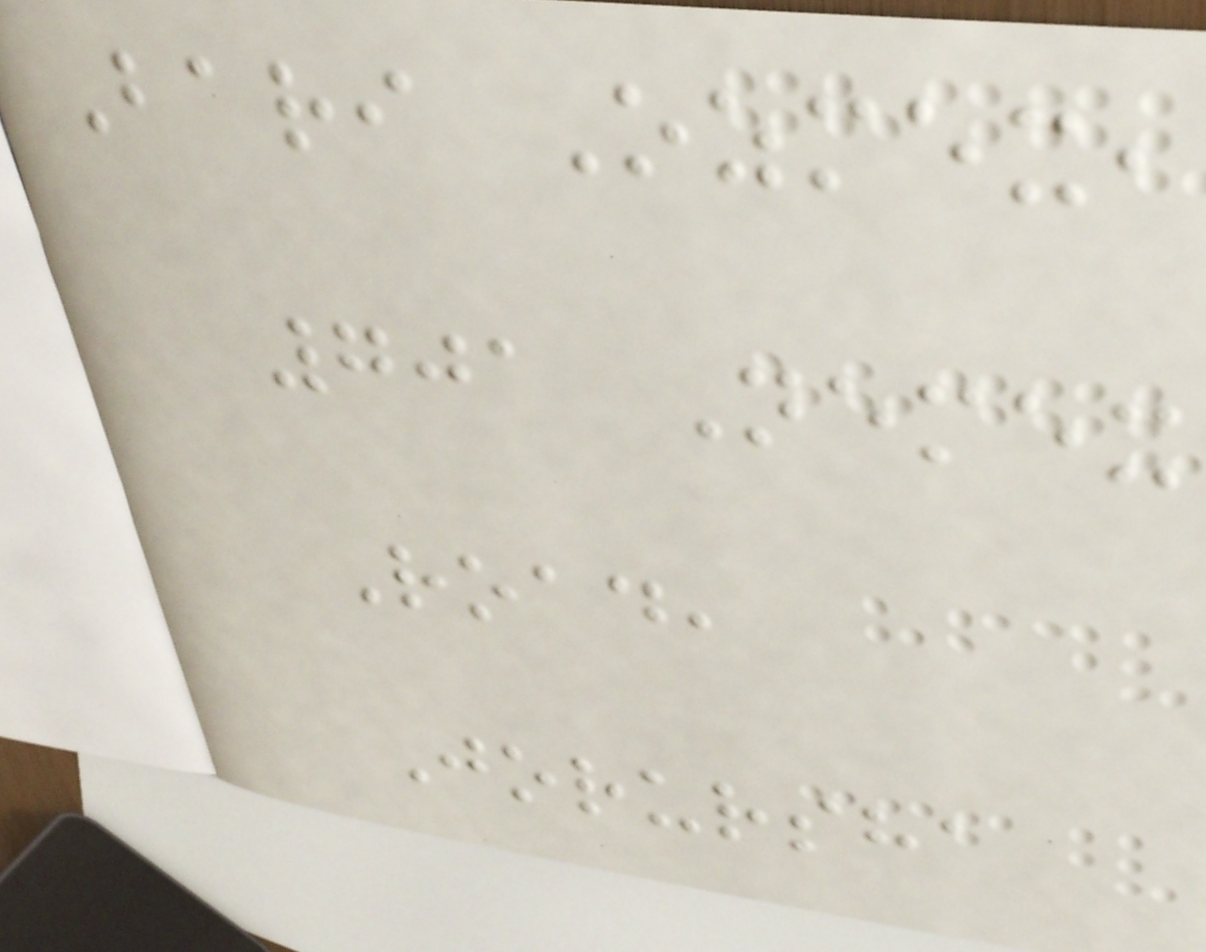Bari Ozmex,
701 Nemex
Road,
Jorursha
